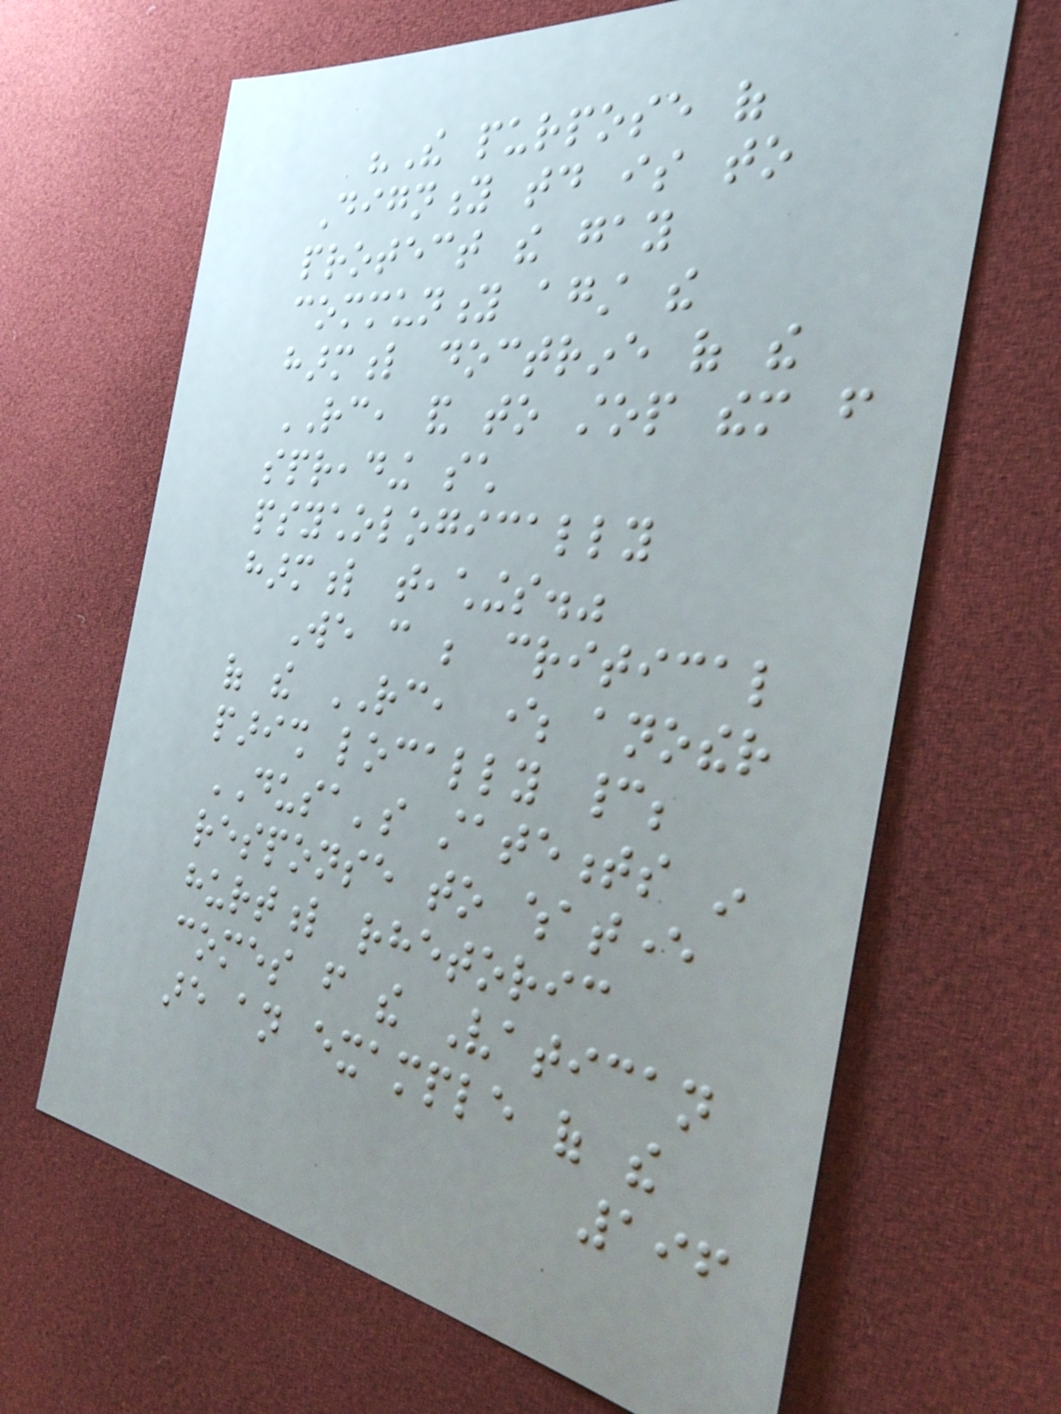"The purpose of
Dignity today is to
protect the gay
community against the
harmful doctrine of the
RC, and to stop them from
spreading such
psychologically
harmful teachings."
We can be critical
of the RC, where another
parish locally cannot;
DUSA's statements in
response to whatever
hurtful rhetoric
comes from the Vatican
are an example of the
196
